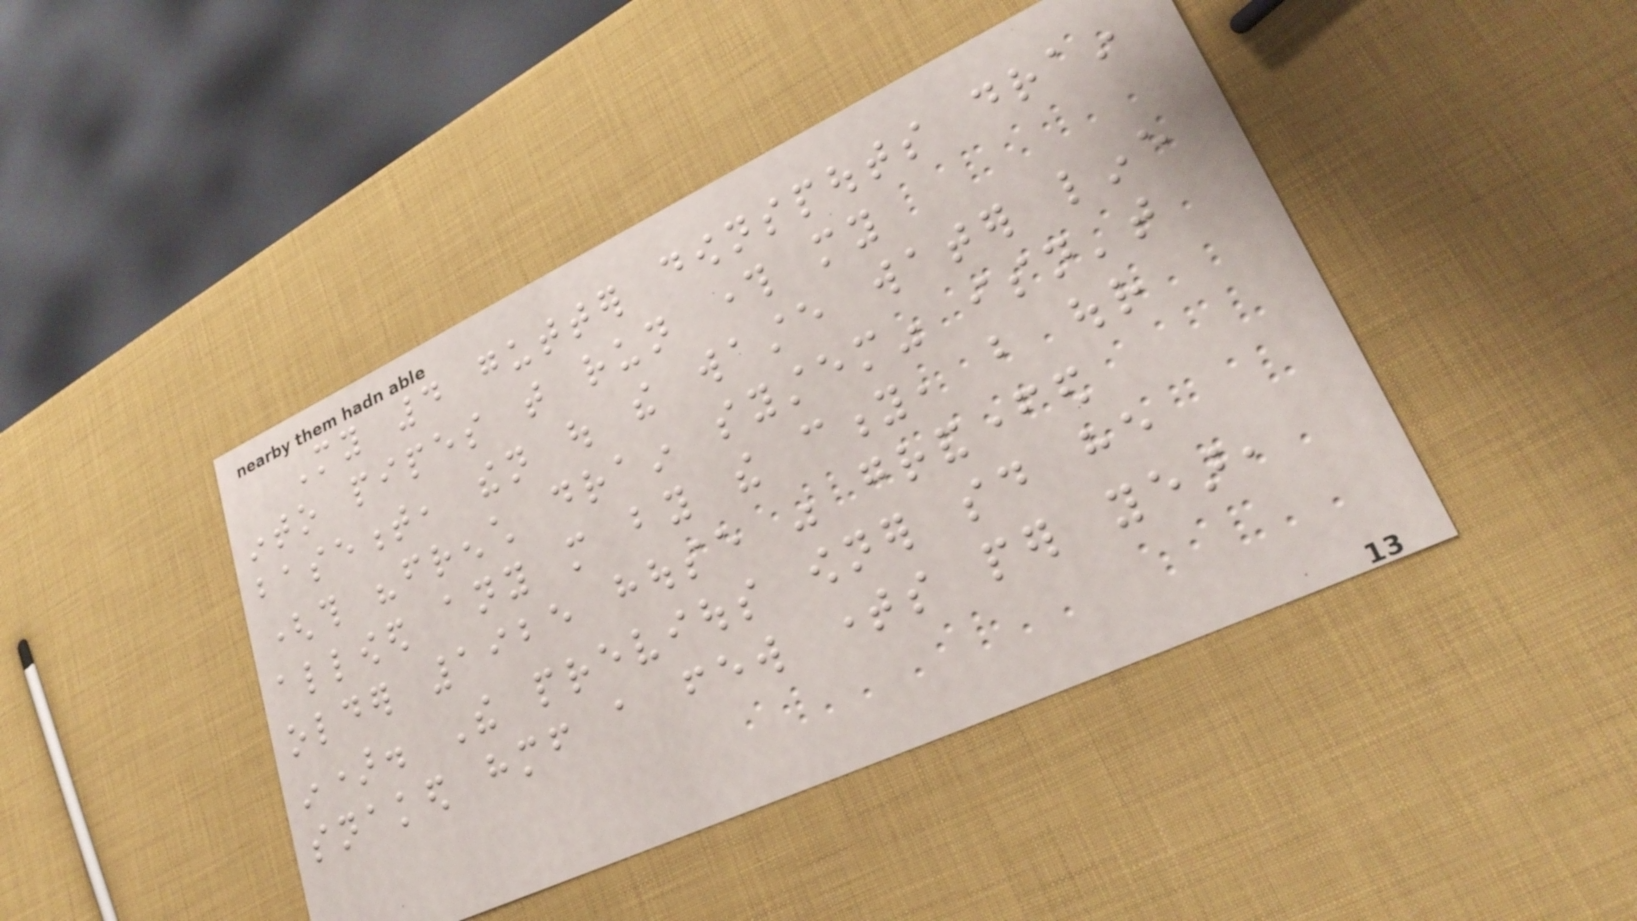My 4 gutter downspouts drain
into pipes that run through my
basement, then out the waste water line
(this "french drain system" isn't
allowed any more by the city, but our
older 1925 house was grandfathered
in). The previous owner said he
snaked himself a few times per year,
